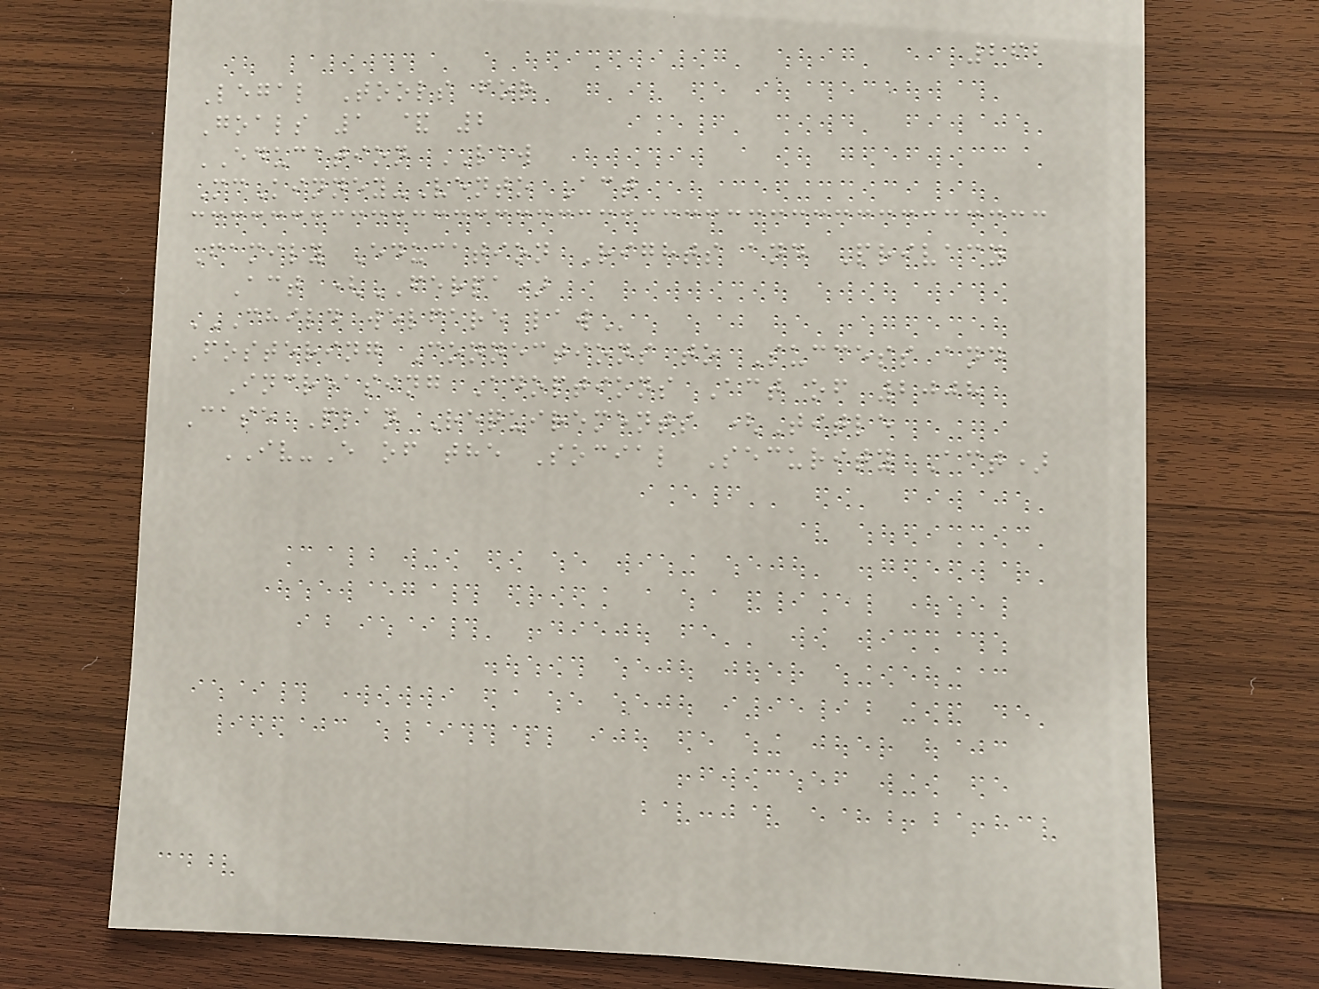262
Legal Tools for
Goals 1 & 2
EDUCATION LAW
McKinney-Vento Act
Family Education Rights and Privacy
Act (FERPA)
CHILD WELFARE LAW
Fostering Connections to Success and
Increasing Adoptions Act of 2008
Case Plan Requirements (Title
IV-E of the Social Security Act)
